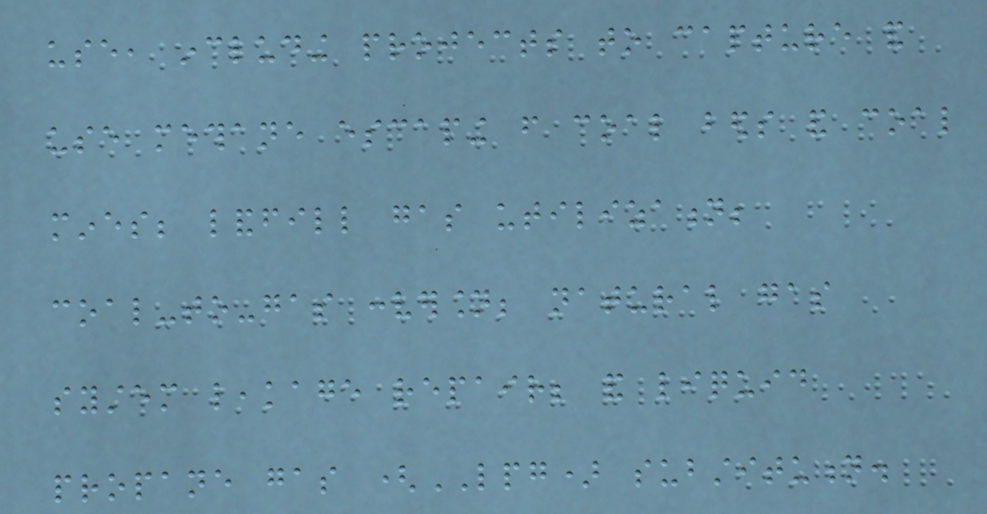use, including projects to capture and
use methane escaping from coal beds and coal
mines; landfill gas utilization;
coal-to-gas conversion; natural gas
system leakage repair; and liquid
propane gas (LPG) substitution.
